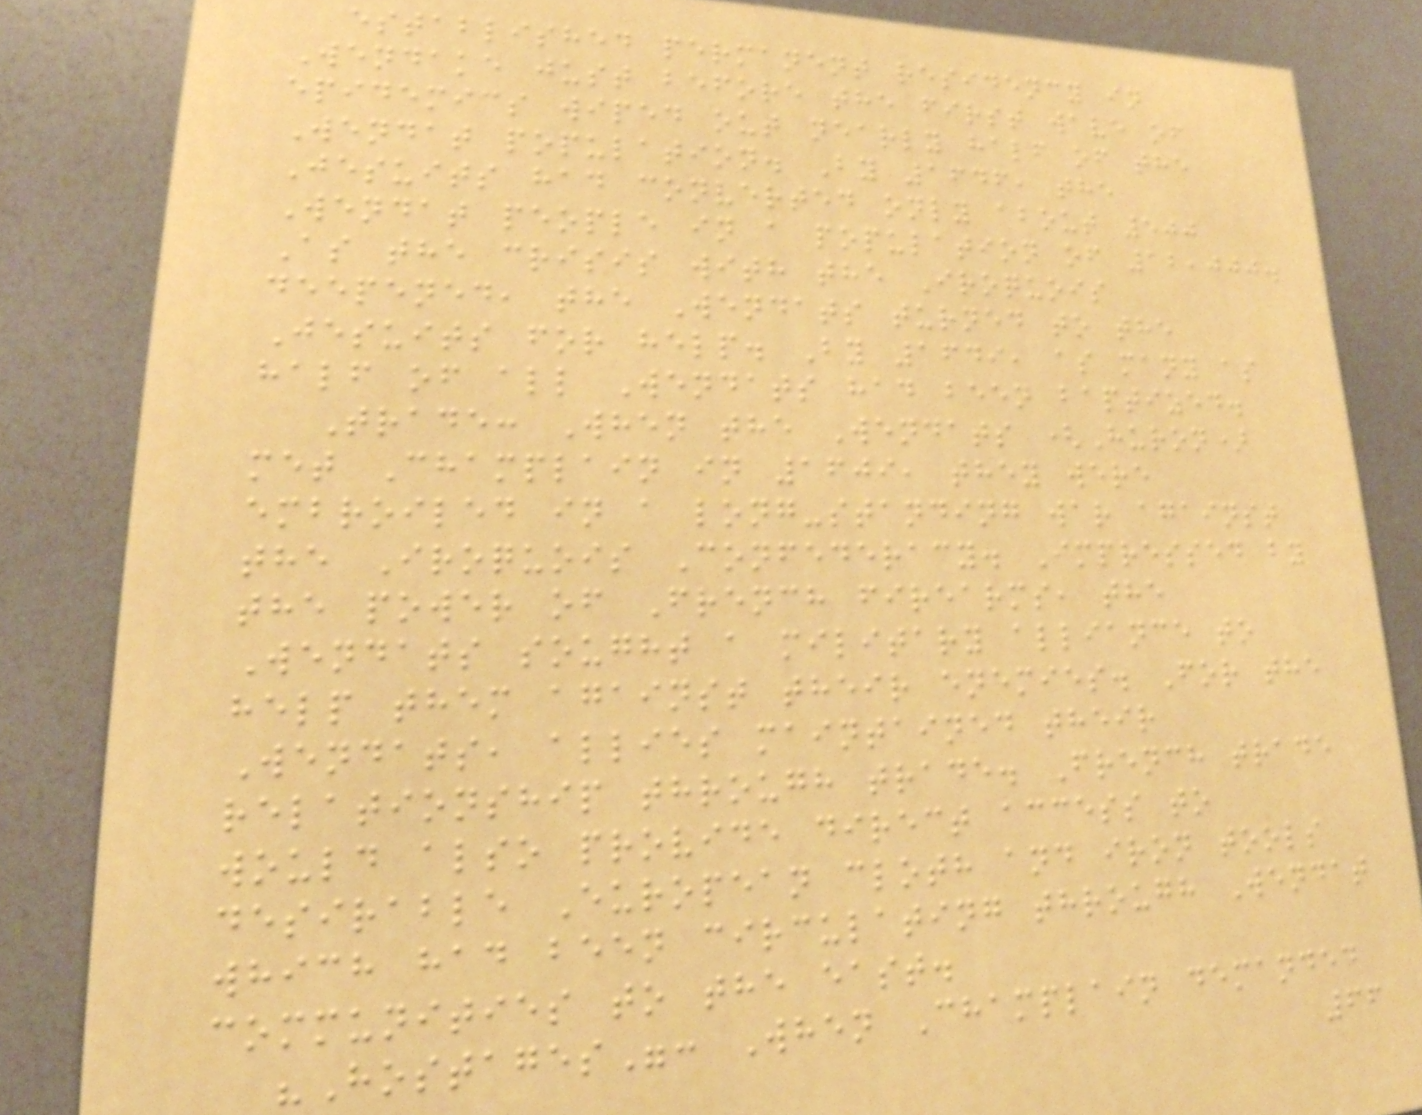established permanent residency in
Wendake just before the first wave of
epidemics wiped out nearly half of the
Wendat population. By 1646, the
Jesuits had converted only about 500
Wendat people in a population of 12,000.
As the crisis with the Iroquois
deepened, the Wendats turned to the
Jesuits for help. By 1649, as many as
half of all Wendats had been baptized.
Trade: When the Wendats (Huron)
met Champlain in 1609, they were
embroiled in a long-standing war against
the Iroquois Confederacy. Impressed by
the power of French firearms, the
Wendats sought a military alliance to
help them against their enemies. For the
Wendats, allies maintained their
relationship through trade. French trade
would also provide direct access to
desirable European cloth and iron tools
which had been circulating through Wendat
communities to the east.
"Hostages": When Champlain demanded
66
